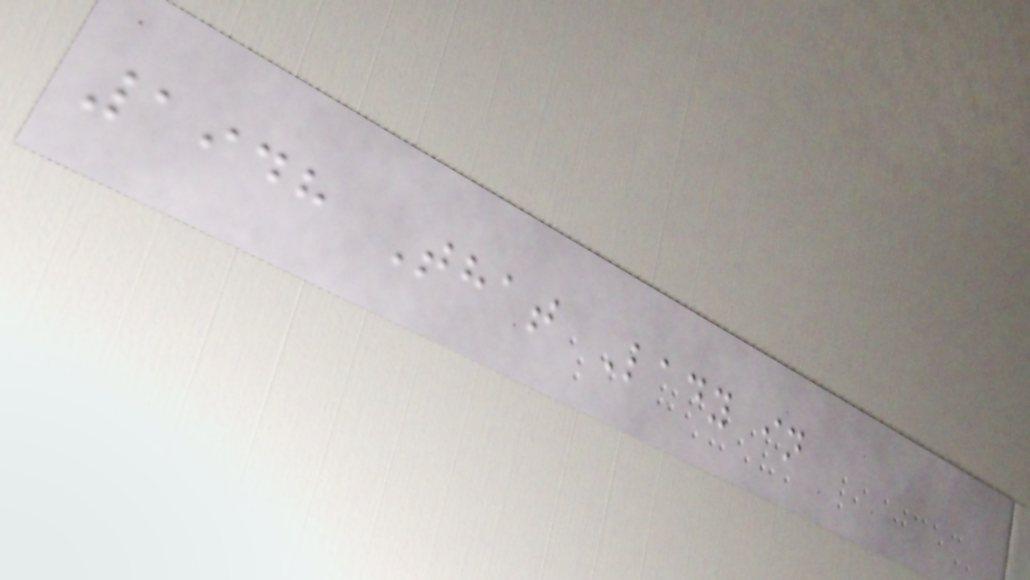1948 That Lady in
